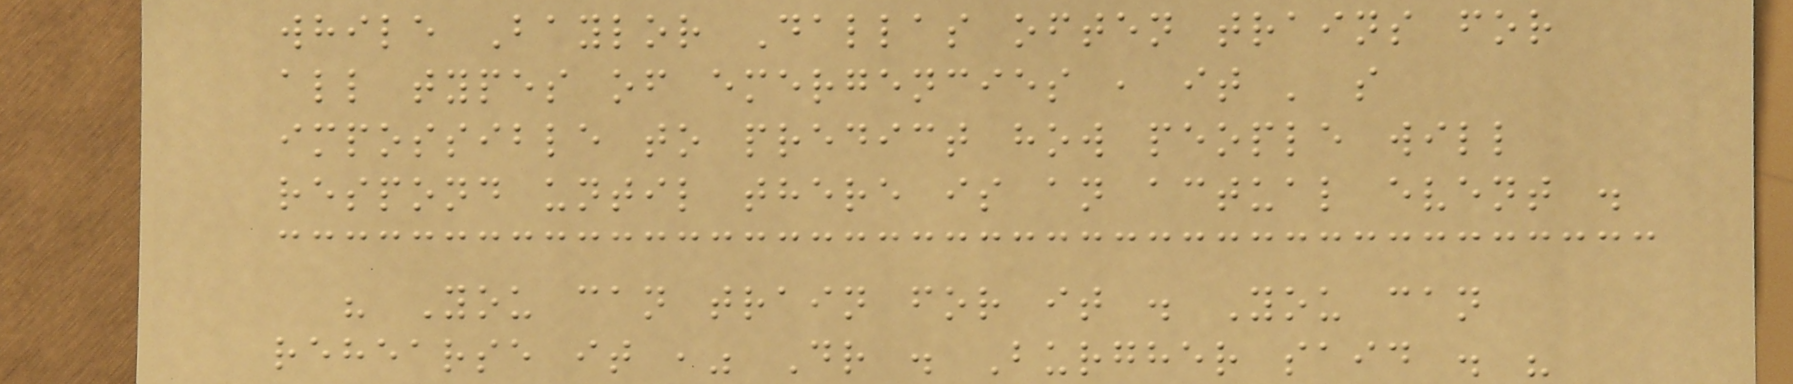while Baylor Dallas often trains for
all types of emergencies , it ' s
impossible to predict how people will
respond until there is an actual event .
" You can train for it . You can
rehearse it ," Dr . Burgher said . "
